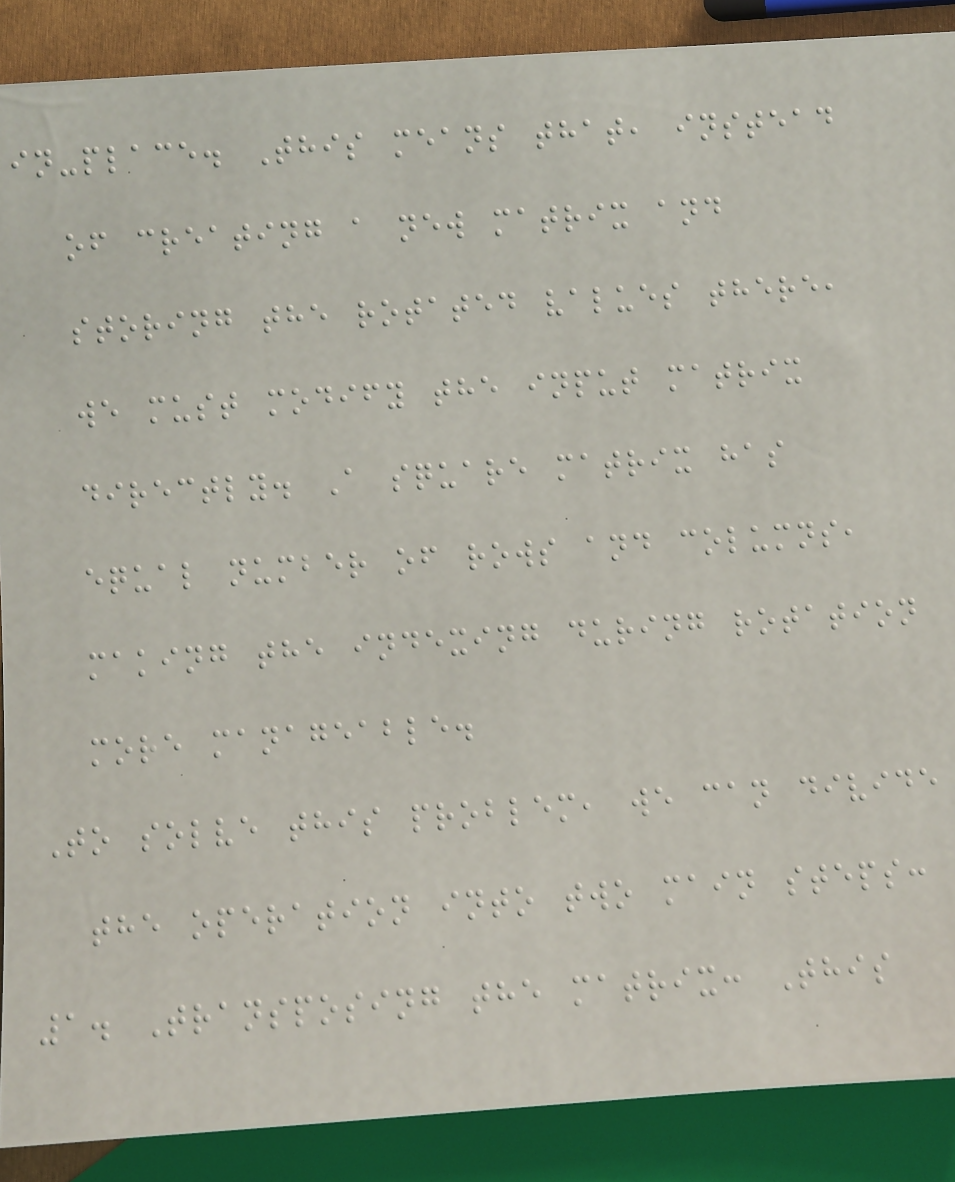in-place. This means that, instead
of creating a new matrix and
storing the rotated values there,
we must modify the input matrix
directly. A square matrix has
equal number of rows and columns,
making the indexing during rotation
more manageable.
To solve this problem, we can divide
the operation into two main steps:
1. Transposing the matrix: This
